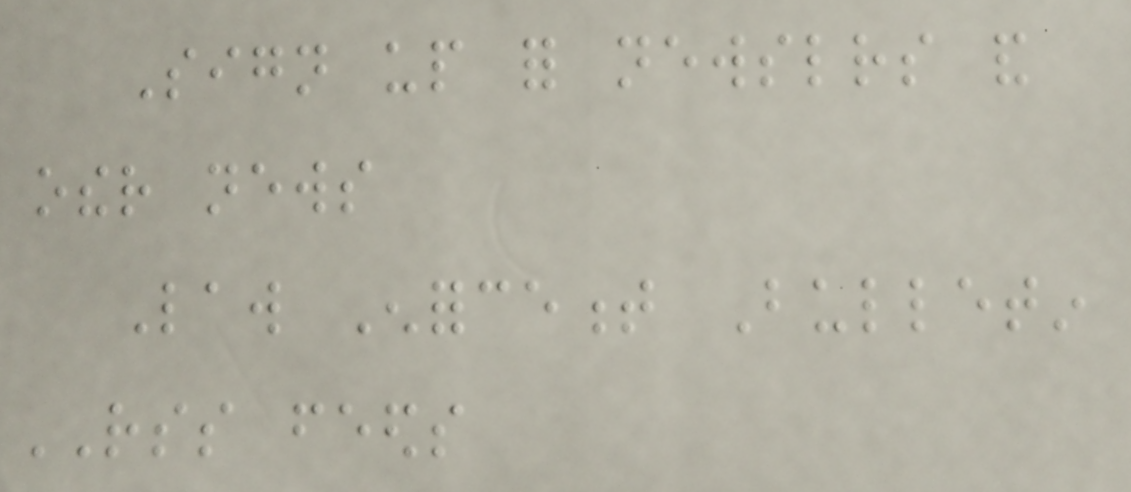Sign up for newsletters and
other news
Law Enforcement Bulletin
RSS feeds
